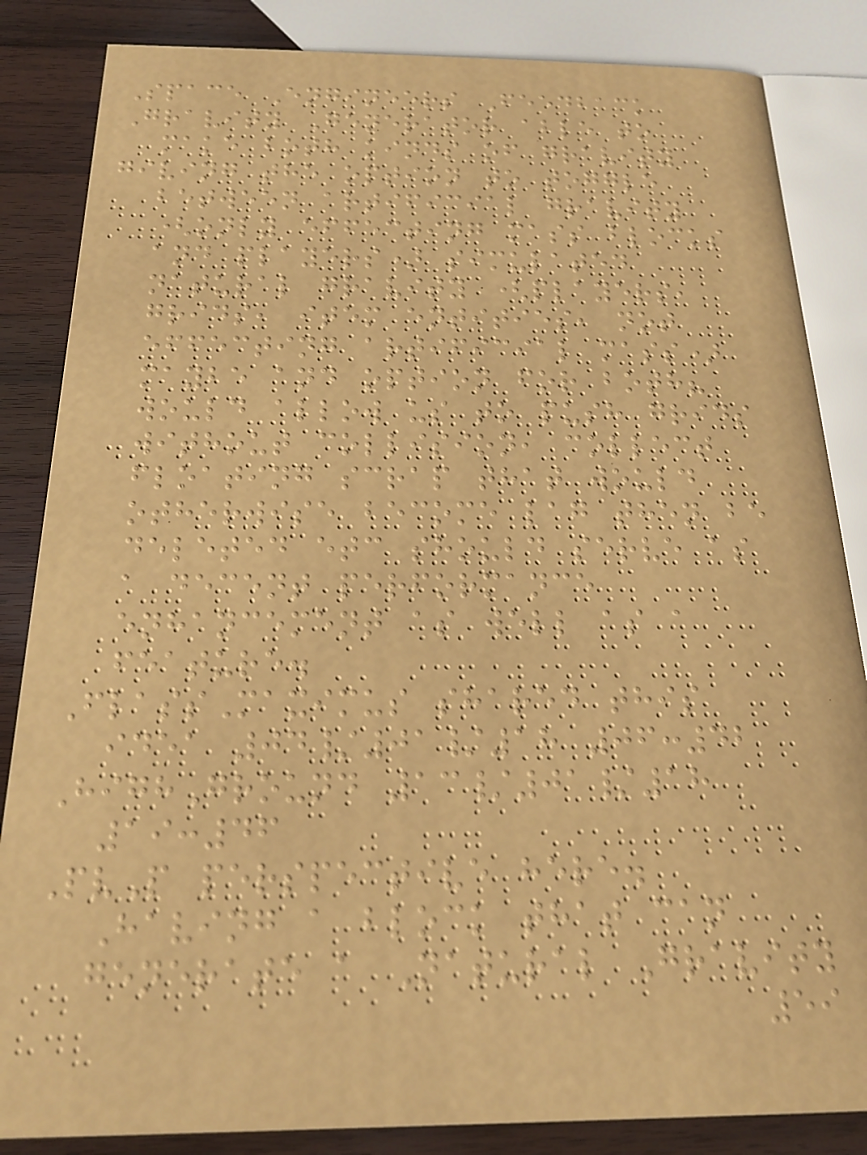Space Engineers Feedback
Gravity Generator able to
make both kinds of gravity
giving the option to toggle
between artificial gravity
(only effecting mass blocks
and players) simulated
natural gravity (players,
grids, item entities, not
effecting artificial mass)
maybe and option for both?
would allow us to push grids
without collision, collect
floating scrap that would
otherwise become lag then be
deleted etc should serve as
a decent performance
enhancement as well as a
feature.
FlassMaximus shared this
idea 04/01/18 06:42
HighGround 13/01/18
19:46
PvP perspective here.
Having a block that can
generate a Natural Gravity
59
